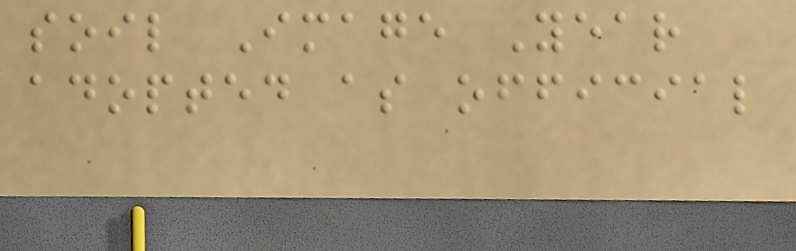soil Image Year
adopted as official
